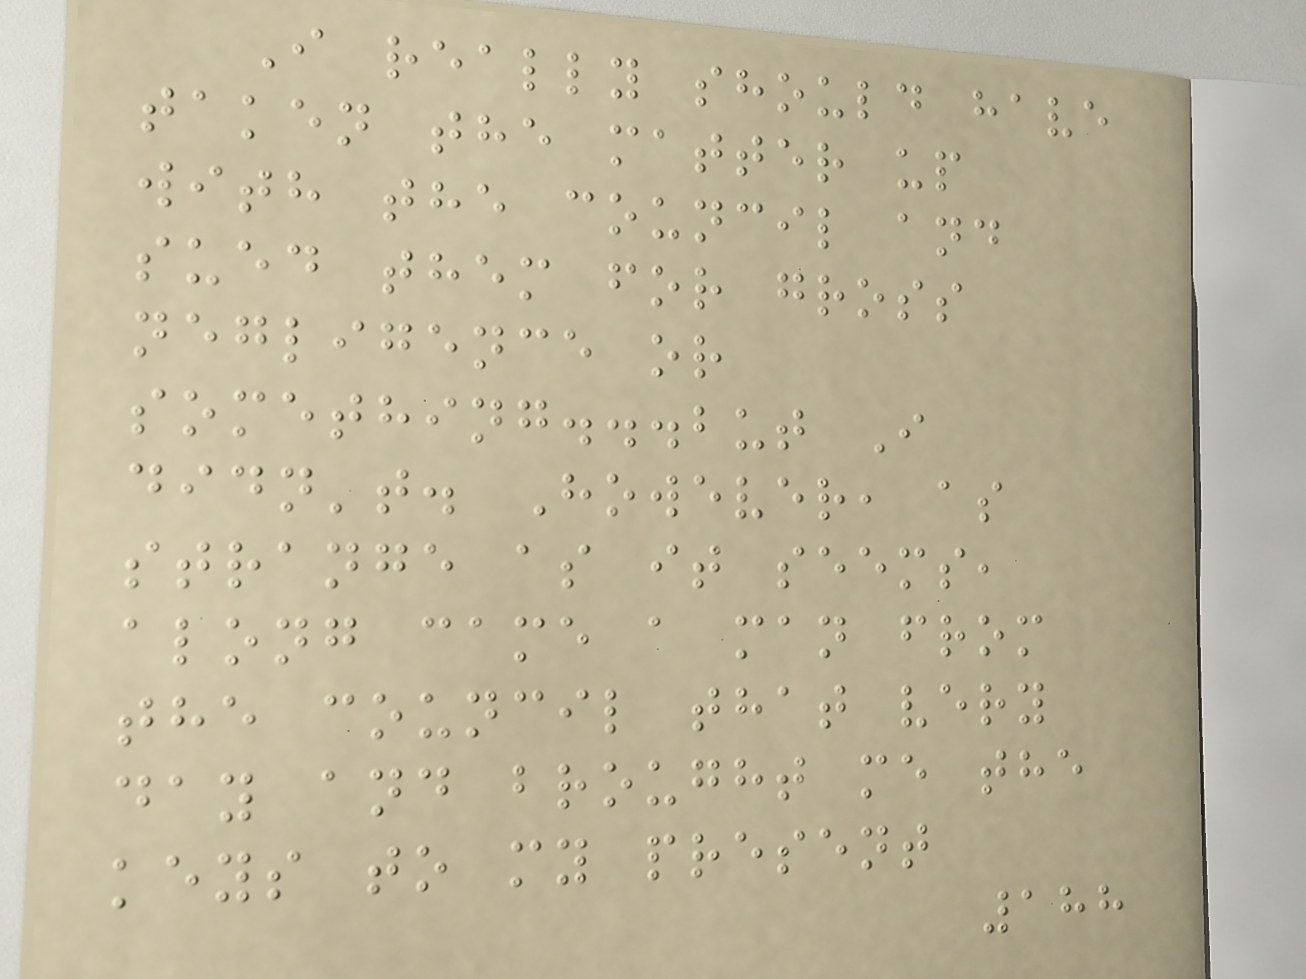I really should have
taken the matter up
with the council and
sued them for gross
negligence or
something...but I
didn't. However, as
strange as it seems,
along came a man from
the council that very
day and brought me the
keys to my present
188
